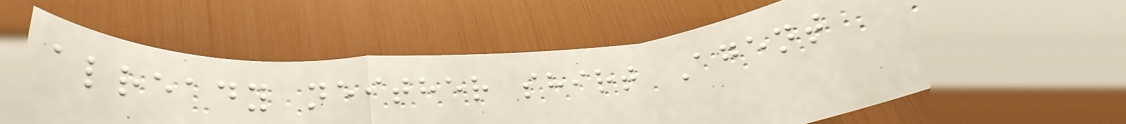already neither shirt Agent
